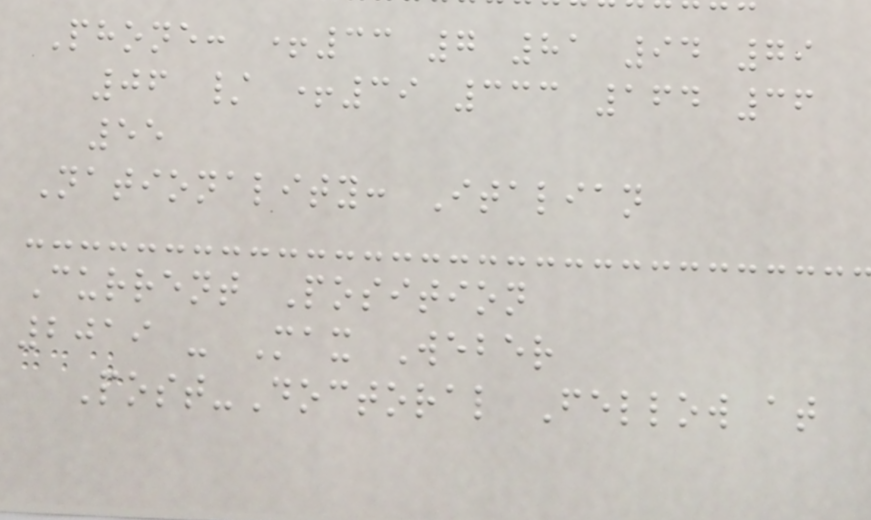Phone: +33 7 81 94 79
06 / +39 333 164 36
55
Nationality: Italian
Current Position
2019 - Max Weber
Post-Doctoral Fellow at
